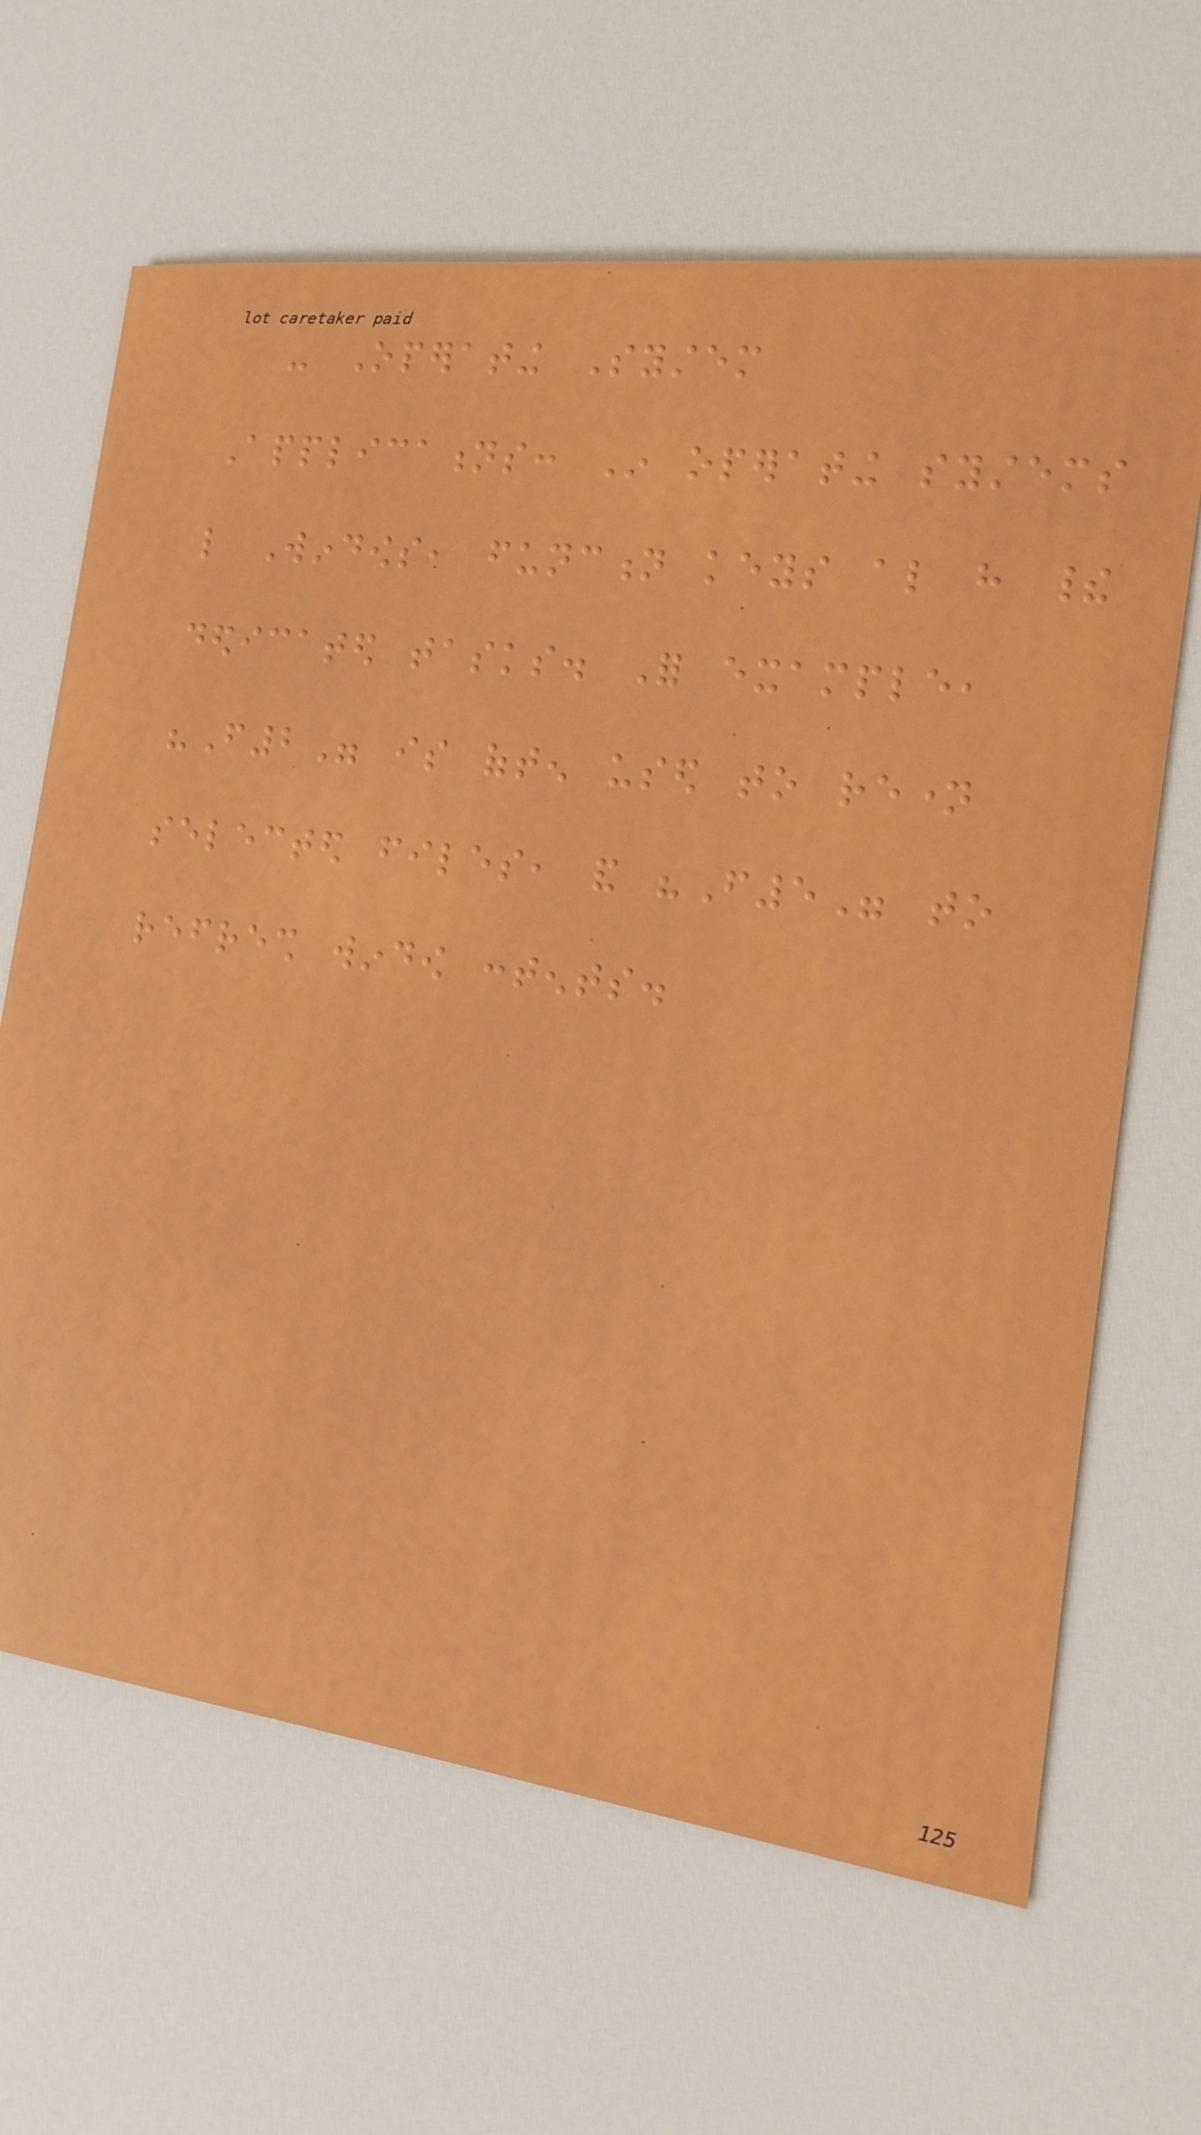- Operating System
Applications: In operating systems
like Windows, function keys also have their
dedicated tasks. For example,
"F2" is often used to rename
selected files, and "F5" to
refresh window contents.
